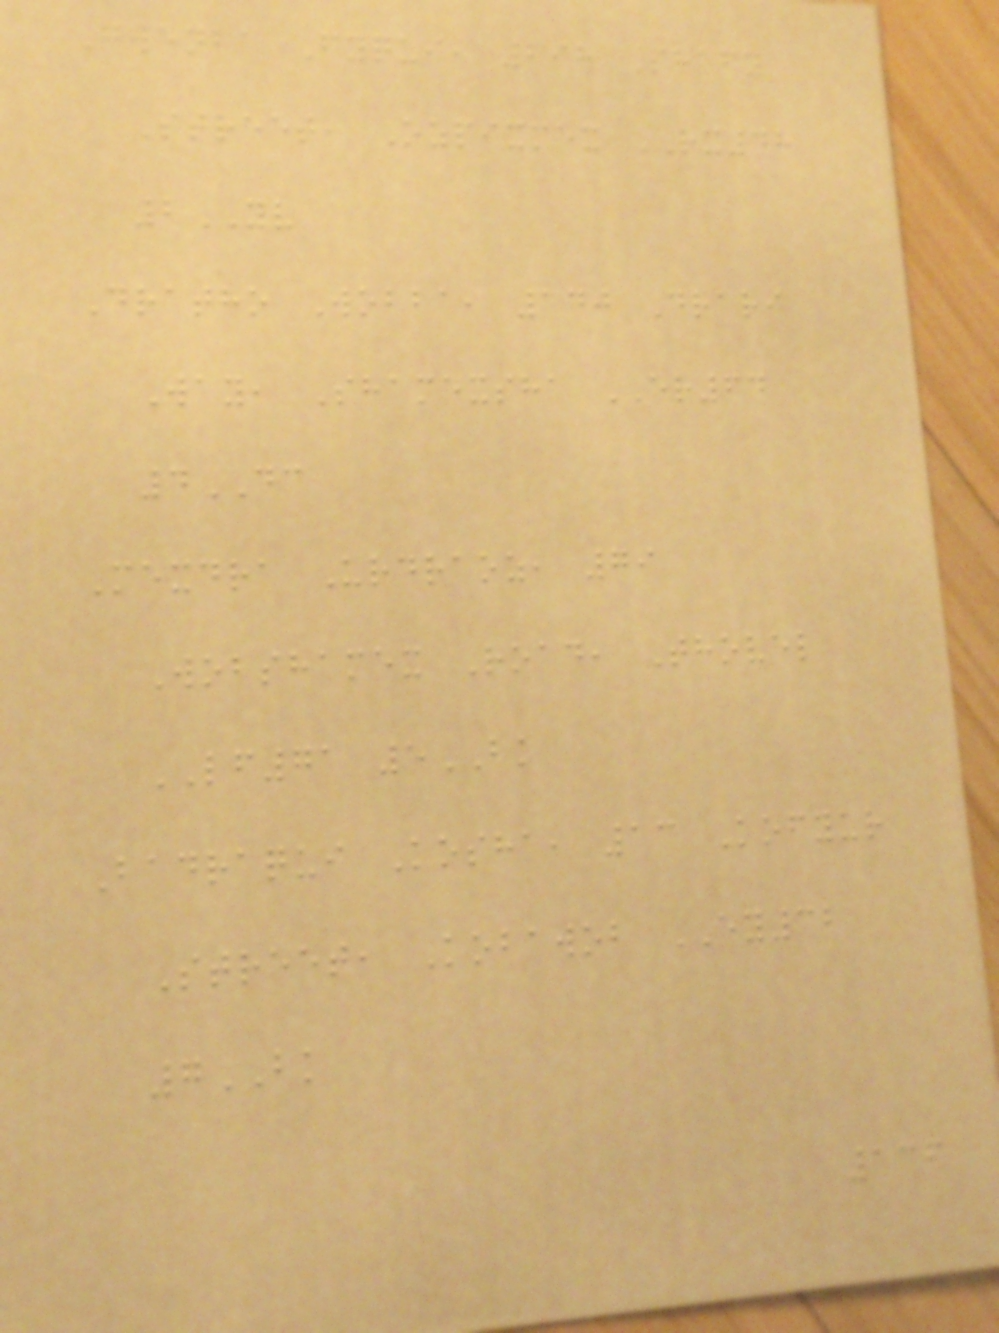Gwenba Fyqui, 298 Shafy
Street, Ozpixmex RX48
2YV
Dratho Wobba, 140 Drari
Way, Shamexsha ER64
4DC
Mexdra Urdraoz, 79
Wobshamex Road, Thovel
LF71 5BK
Badraqui Kosha, 13 Kofyur
Street, Kobawob EY32
7BK
136
